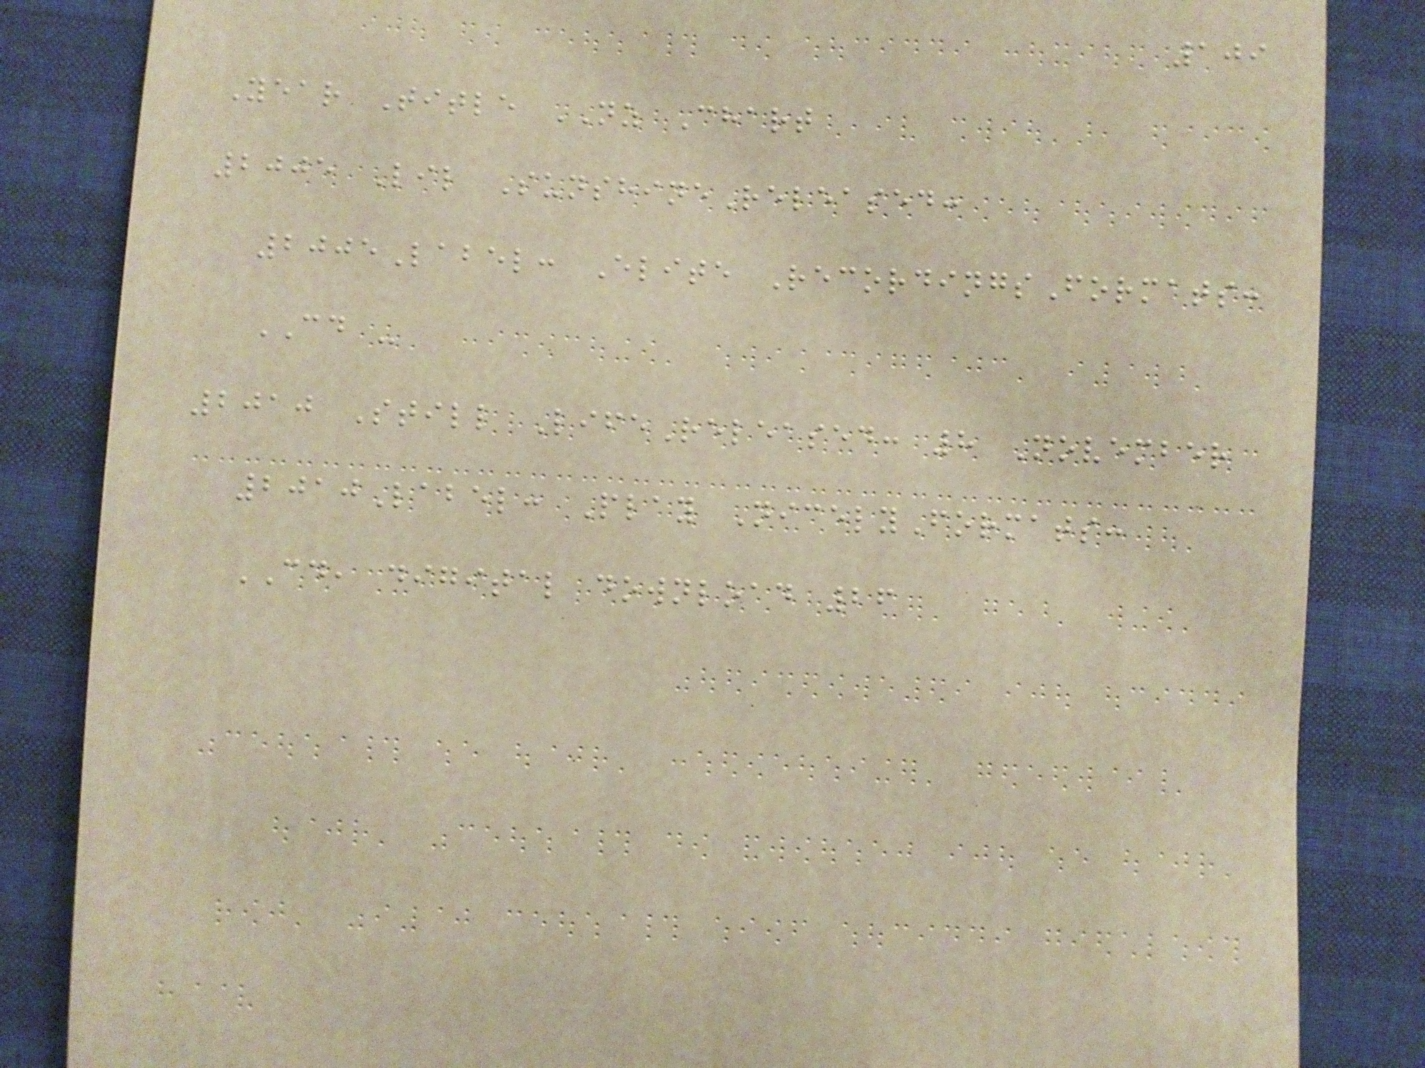109
Year Title NZ Chart
2005 Lil SunshineReleased:
2005Label: Elite RecordingsFormats:
CD -
2010 Still LifeReleased: 8 November
2010Label: Play NicelyFormats:
CD, digital download 26
